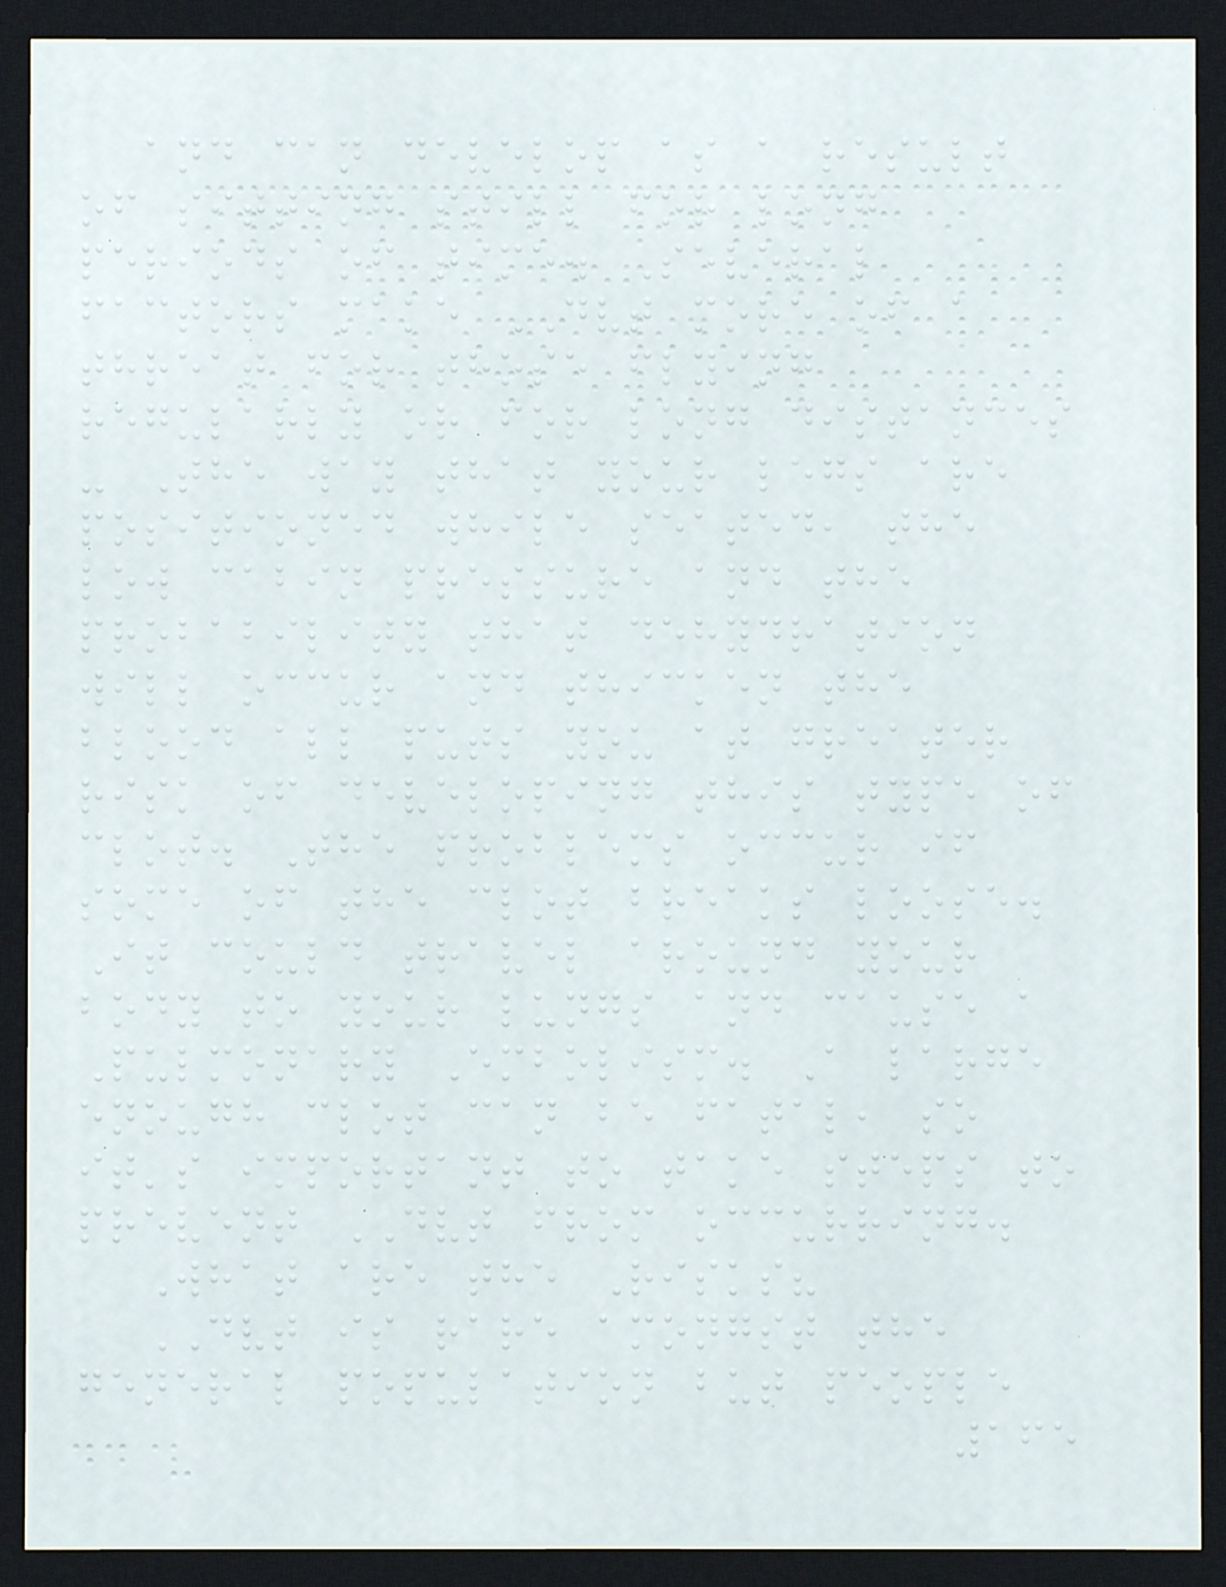and can develop as a result
of sitting still for long
periods of time. Several
factors make DVT more of a
threat for those flying
regularly or for long distances
- The way that your legs are
positioned while seated, the
low cabin pressure and the
probability that dehydration
will occur and thicken the
blood all puts you at greater
risk of developing this type of
clot. The problems occur if
some of the clot breaks loose.
It could travel around your
body to your lungs and cause a
Pulmonary Embolism. A large
enough clot can be fatal, so
it's important to take steps to
prevent DVT from occurring.
What are the Risks?
DVT is rare amongst the
general population but people
165
